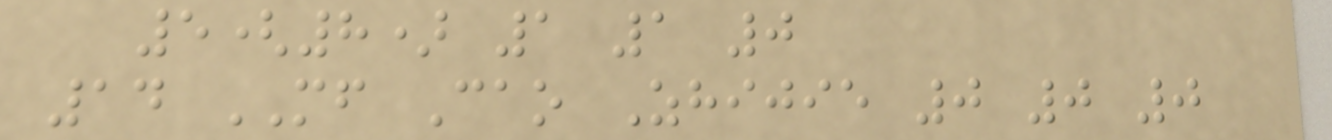5(8) 1 1 0
14 MF Cao Zhijie 0 0 0
